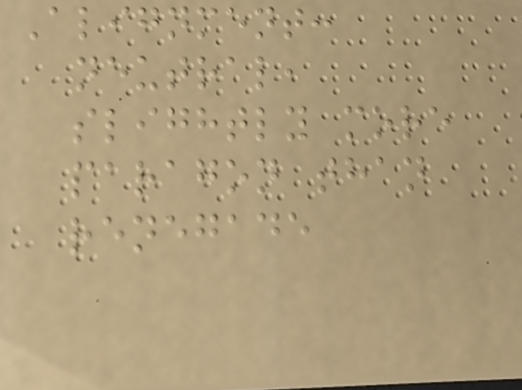Alignment:
neutral,
slightly more
paragon than
renegade
